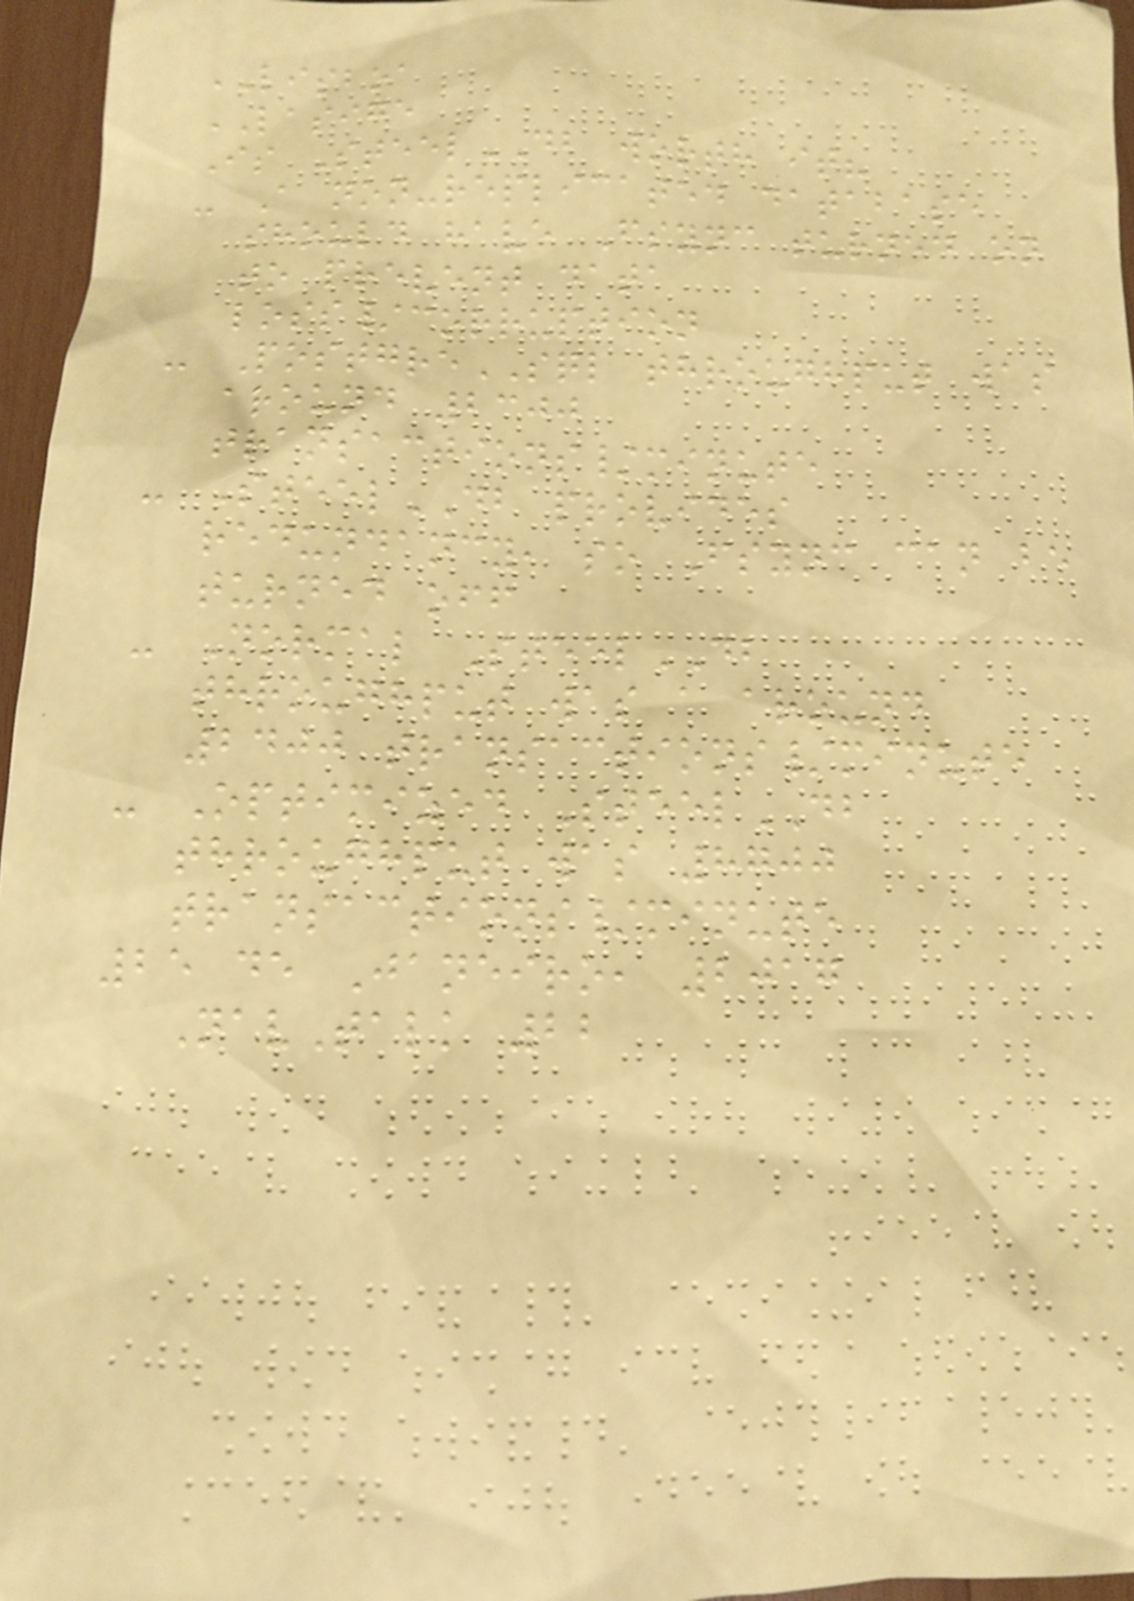LISBOA
LASIGE
Is SteelDB worth it?
- A non-replicated database
should have Fsync turned on
to prevent data
loss/corruption
- PostgreSQL throughput was
around 2300
transactions/minute
- SteelDB provides
redundancy, so Fsync can be
turned off
- Normal SteelDB
throughput was a around
2400 transactions/minute
- Optimized SteelDB
throughput was 8700
transactions/minute
25 de Janeiro, 2017
NavTalk 22
